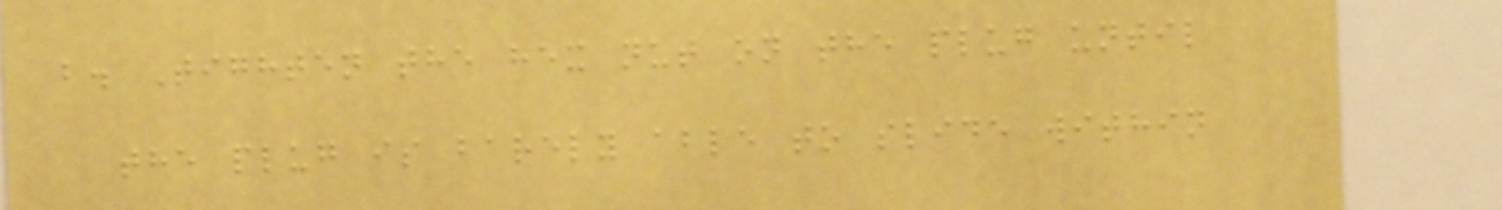b. Tighten the hex nut on the plug until
the plug is barely able to slide within
